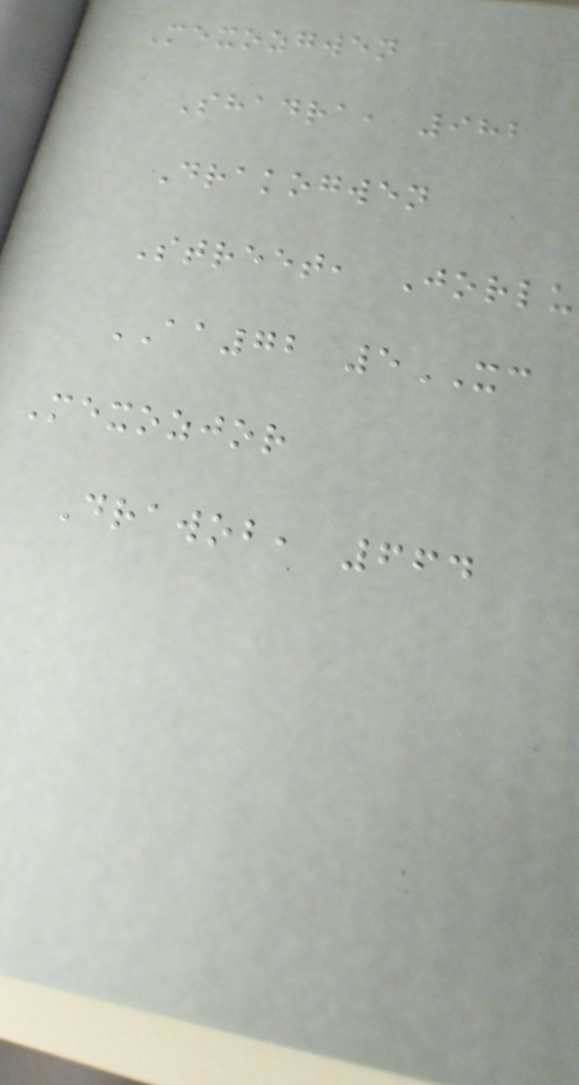Mexozgwen
Shadra, 982
Drakogwen
Street, Jorlu
AA72 5XC
Mexozjor
Drawob, 664
